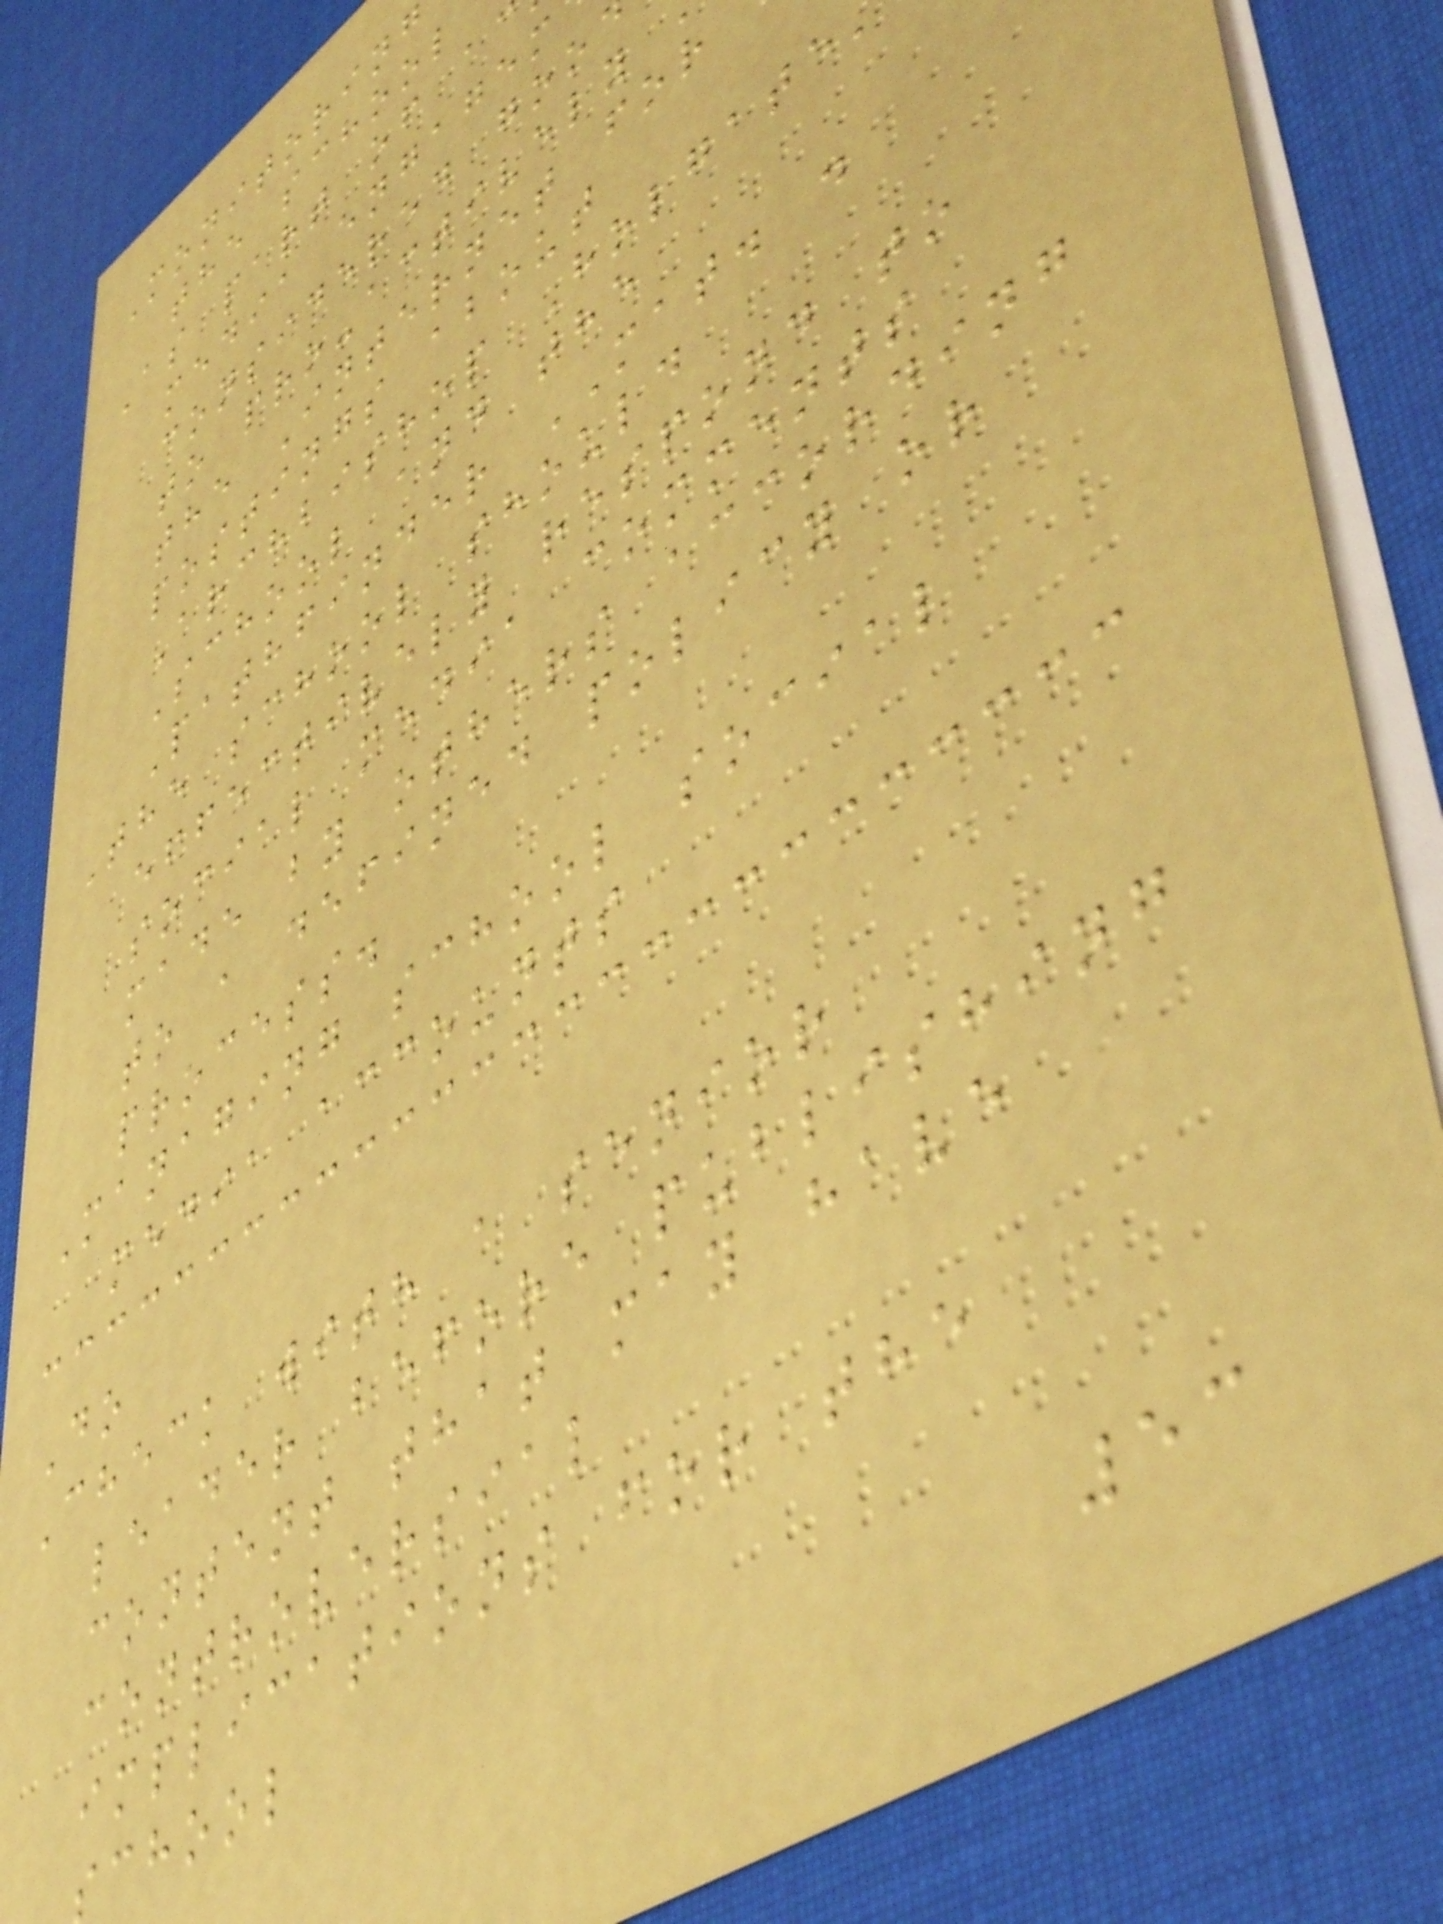Monitoring
the school
As part of a
media engagem
considered goo
to pro-actively
the Internet for
postings about
Archbishop Holgate
School and the
Pathfinder MAT. .
The school should
effectively respond to
social media comments
made by others according
to a defined policy or
process.
Managing school social
media accounts
Do
Check with a senior
leader before publishing
content that may have
controversial
implications for the
school
53
